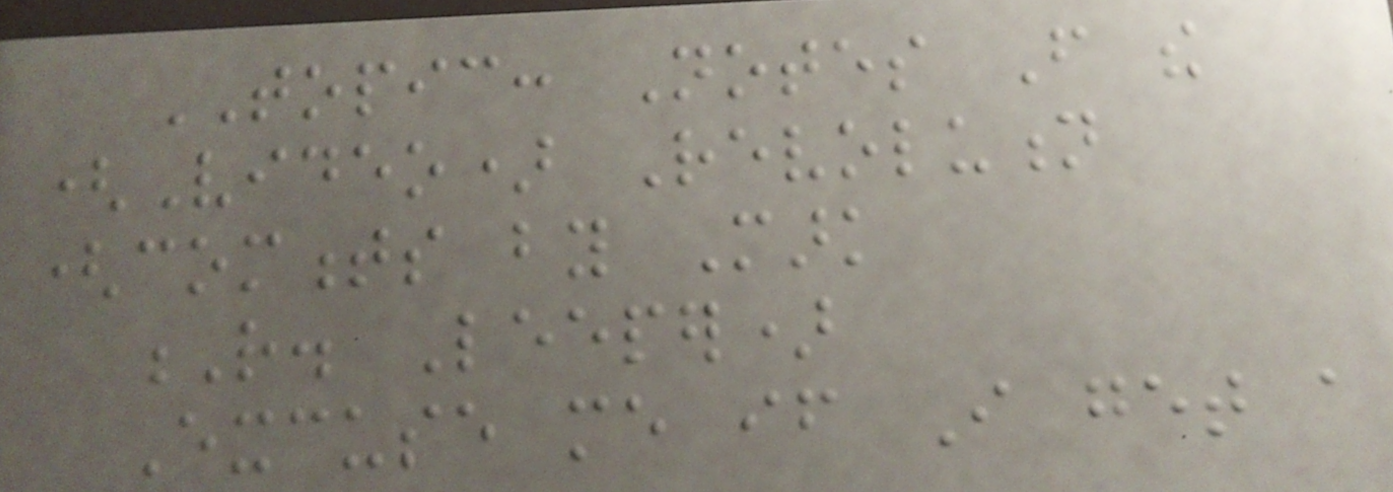TOPIC: Notes From the
(Video) Revolution
(comments by Mark
R. Leeper)
Excuse me if I get a
